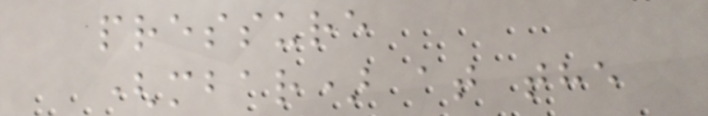pressure
(mbar) at the
